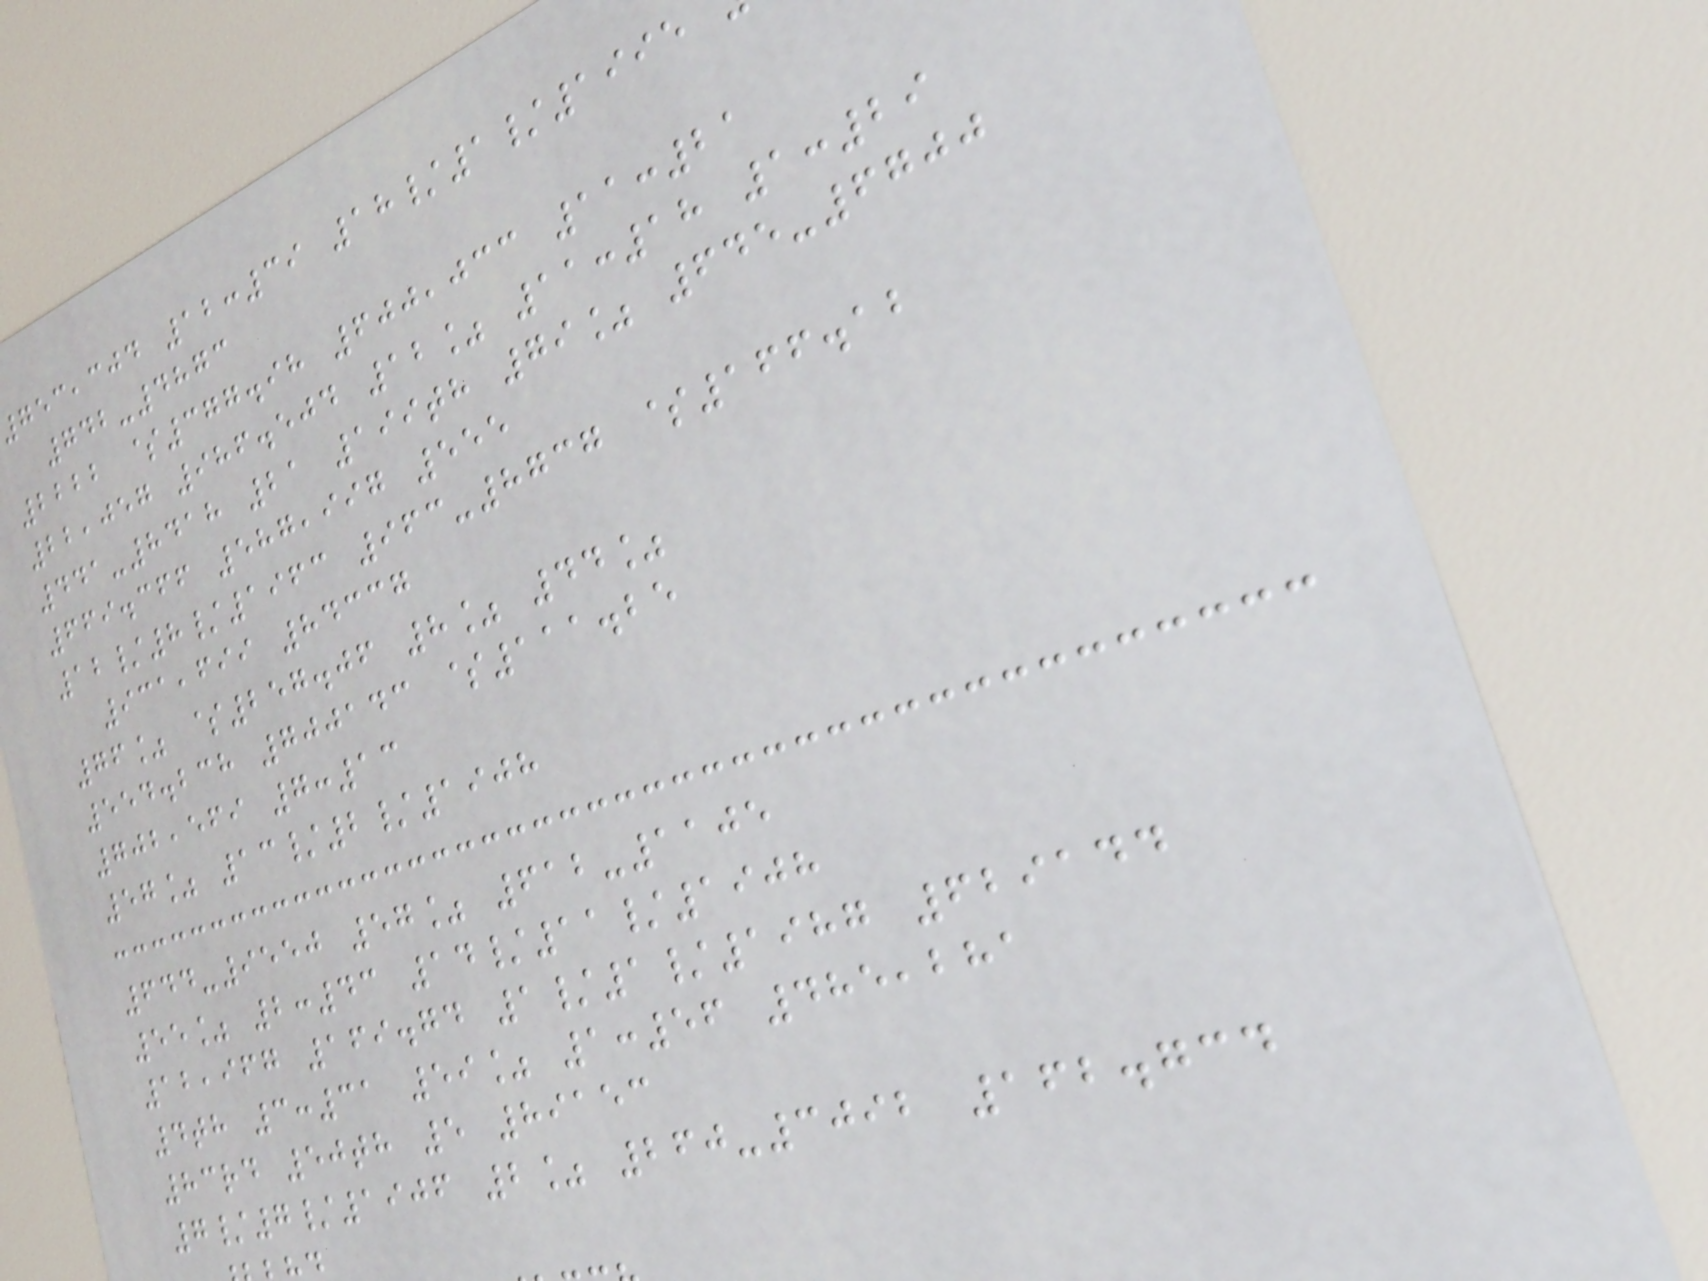753,304 12:39 18/1/1995
742-4873
2222 $377.98 600,033 11:21
22,057 986.504 12% 11:18 1:29
441-8418 21 199th 79% 645-6700
669.366 587,997 555
12/8/1963 963-8737 $166.12
931,699 84337
76% $257.06 8% 44%
554.238 700143 $111.25
702,569 7:13
57% 13/2/1908
644-9550 57% 612-1105
55% 2:43 14/11/1908
12,967 169.74 1/1/1987 629144
4th 3:31 59% 1:56 485,281
83rd 50th 5 89153
7/7/1906 2% 260-3092 162.734
